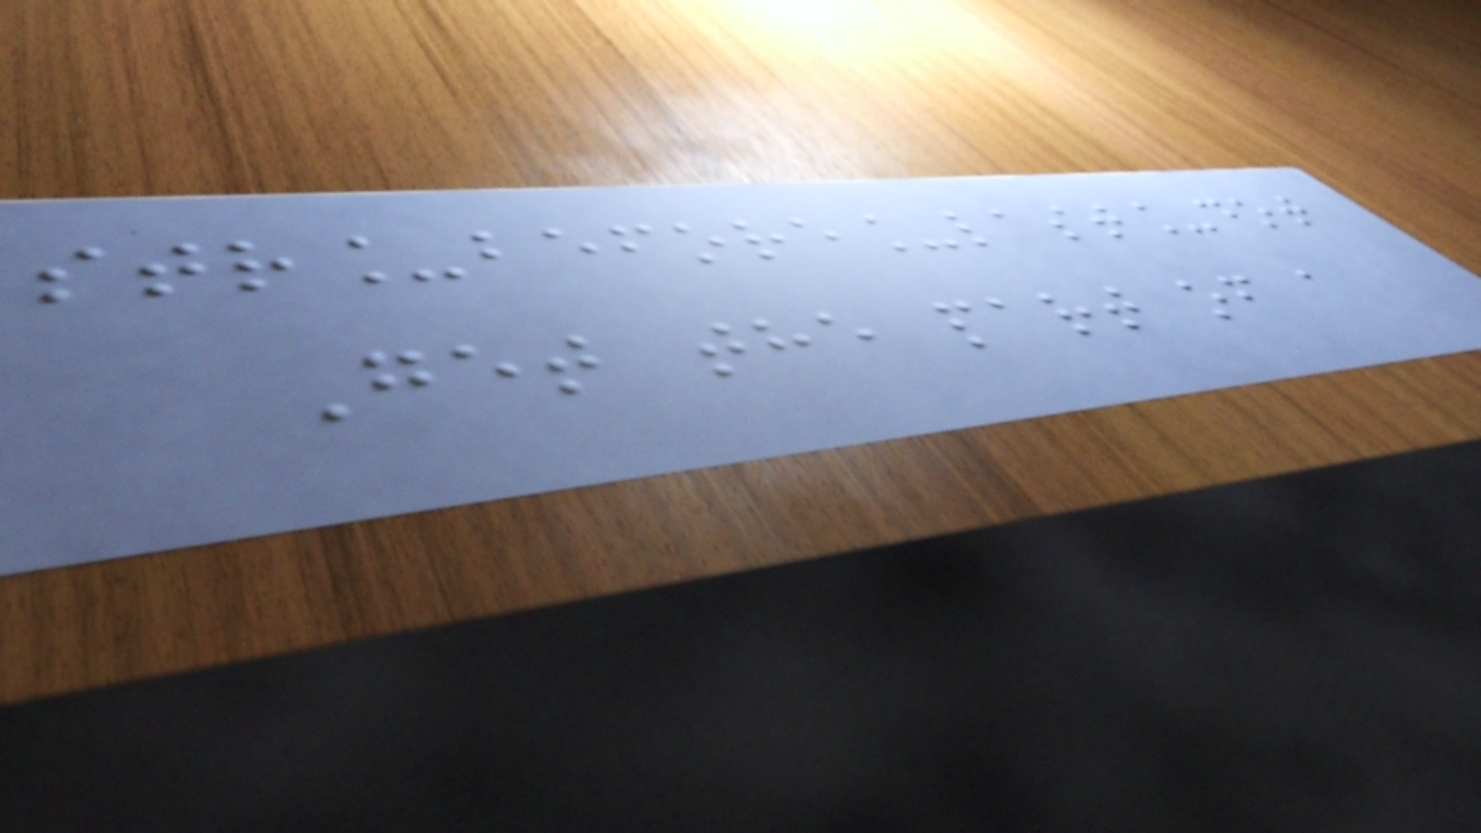str_before_last_dot
Get the part of a
